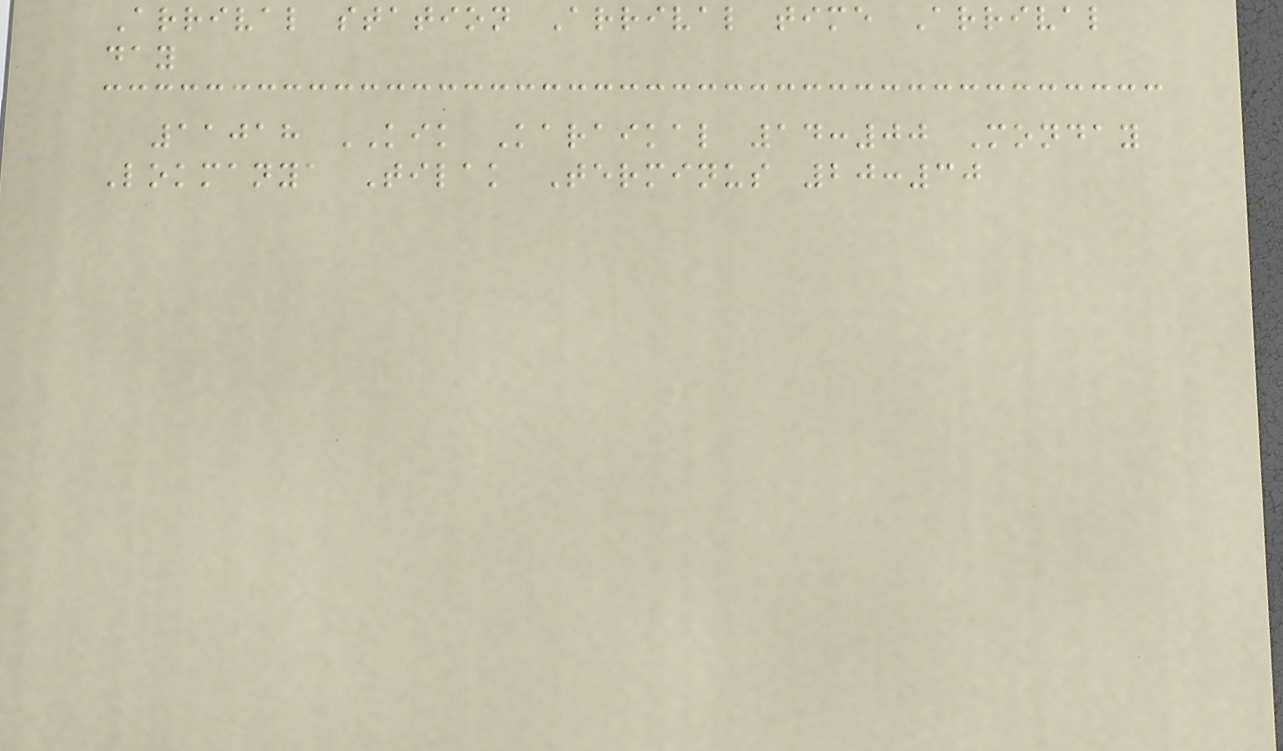Arrival station Arrival time Arrival
day
11018 KIK Karaikal 14:00 Monday
Lokmanya Tilak Terminus 20:30
